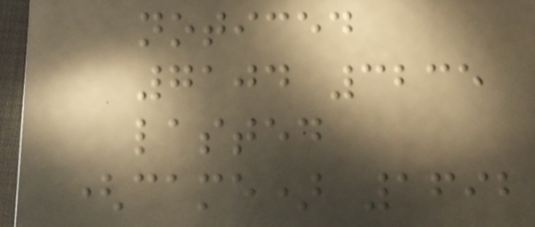noticed
7104 3235
lasted
(came) 1692
